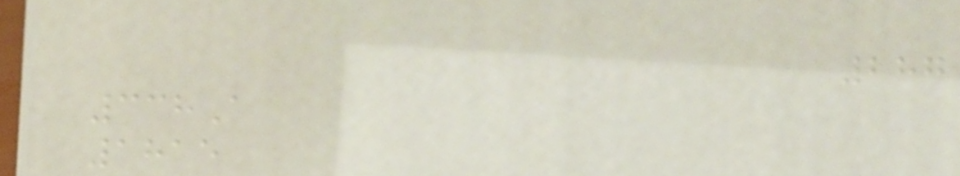287
338A
1815
